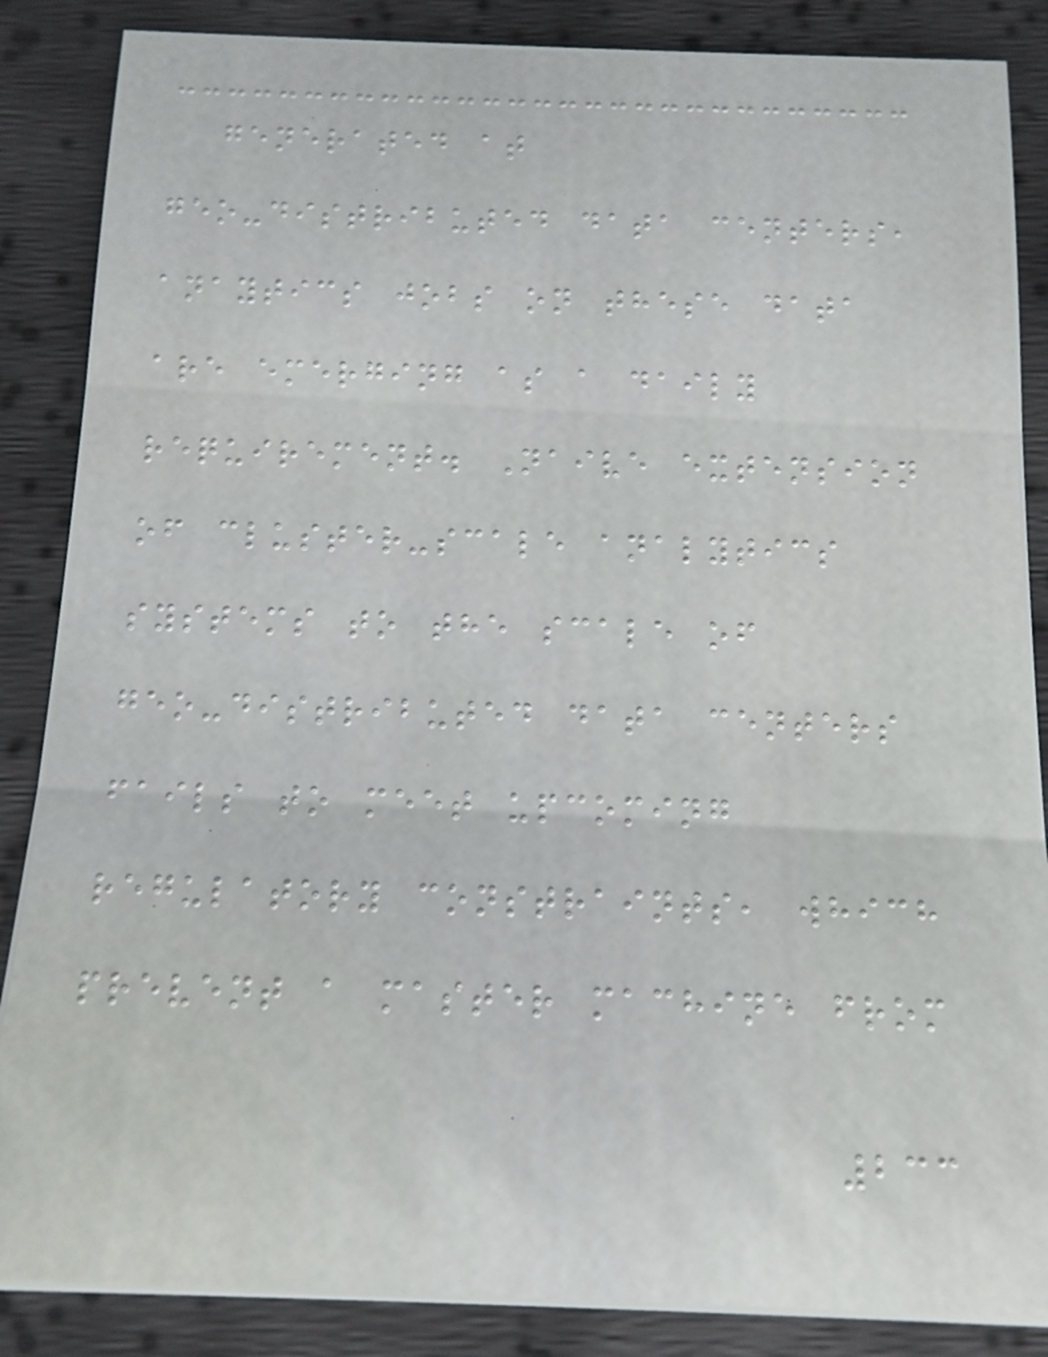generated at
geo-distributed data centers,
anaytics jobs on these data
are emerging as a daily
requirement. Naive extension
of cluster-scale analytics
systems to the scale of
geo-distributed data centers
fails to meet upcoming
regulatory constraints, which
prevent a master machine from
233
